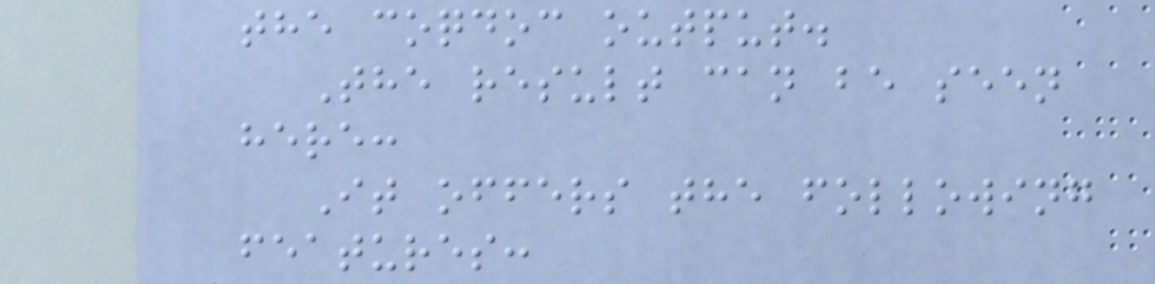the coqdoc output.
The result can be seen
here:
It offers the following
features:
